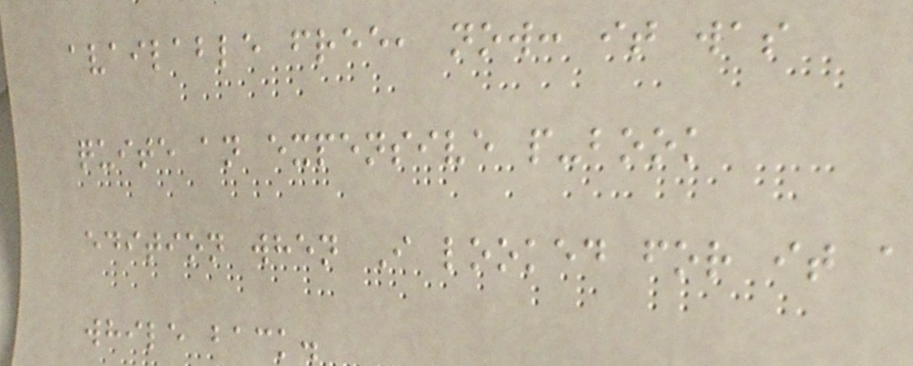available free, now: it was
quite an expensive p-book
edition when I looked for it a
while back.
